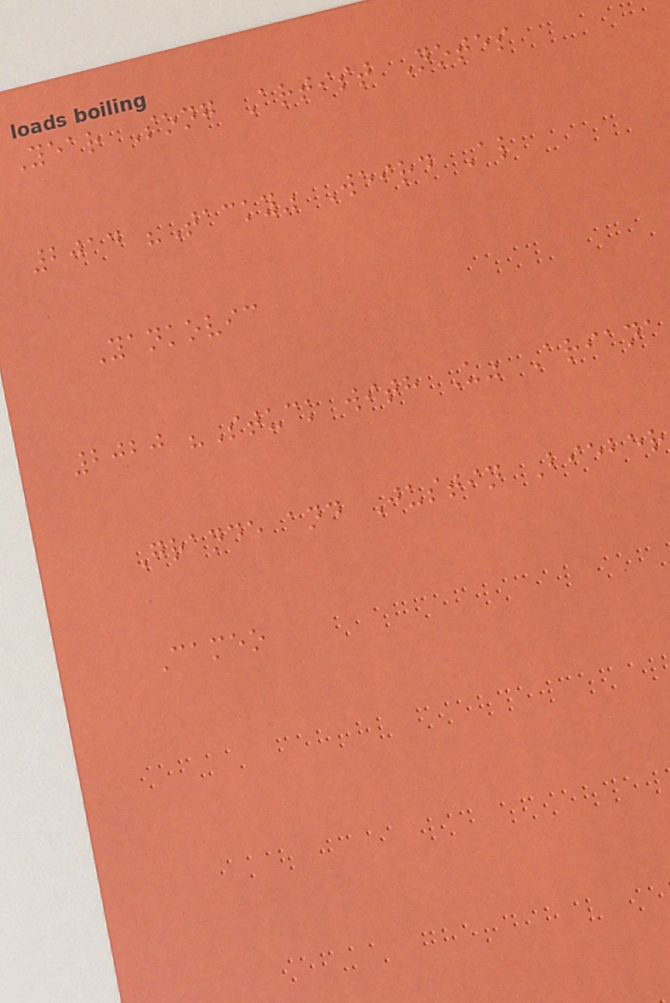Year Song Artist Notes
2014 "Tacky" Weird Al
Yankovic
2020 "Stuck with U" Ariana
Grande and Justin Bieber
Cameo
